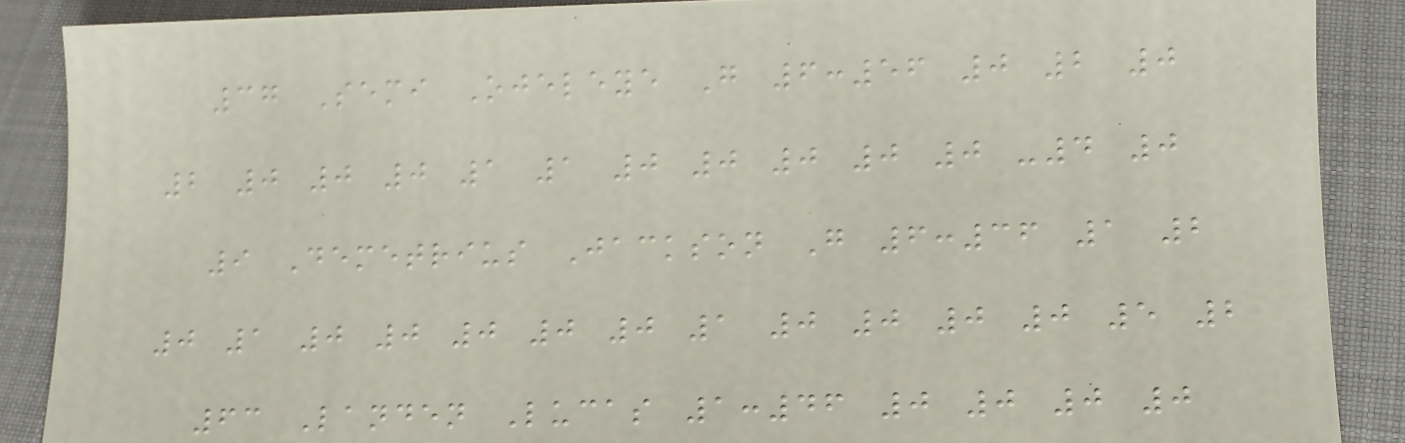37 Semi Ojeleye G 6:56 0 2 0
2 0 0 0 1 1 0 0 0 0 0 -4 0
9 Demetrius Jackson G 6:36 1 2
0 1 0 0 0 0 0 1 0 0 0 0 5 2
63 Landen Lucas 1:46 0 0 0 0
